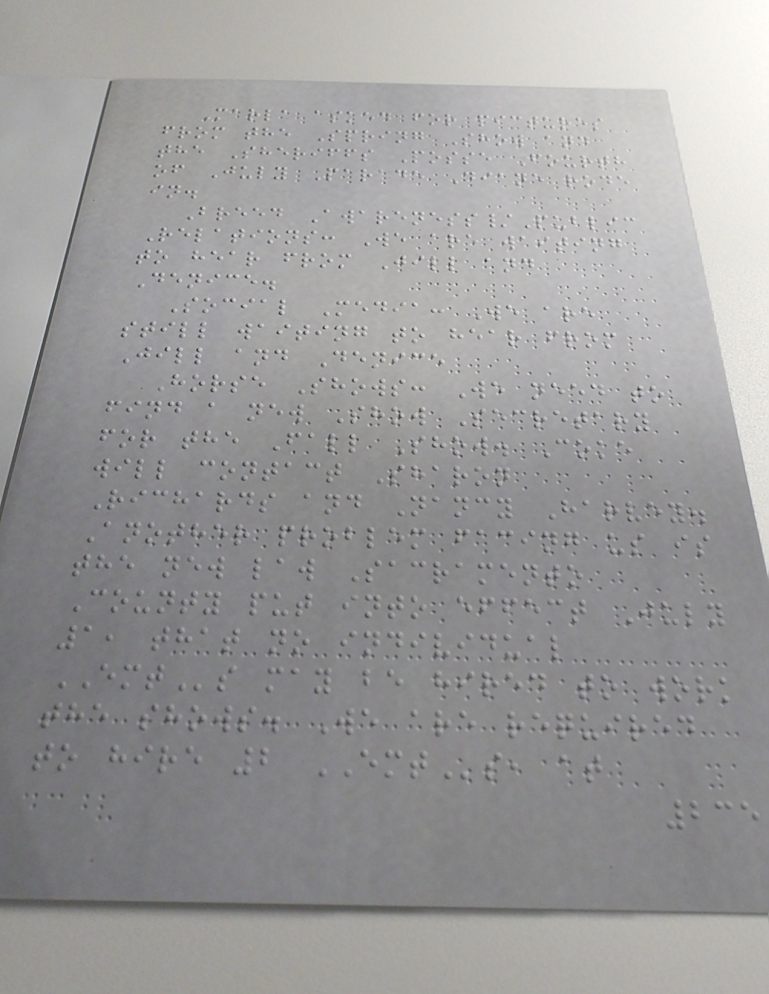Marla asked for pictures
from the Spring Show and
the Sheriffs Posse Fourth
of July Parade Diane rode
in.
Breed Awareness/Public
Relations: We are waiting
to hear from Jill and
Denice.
Social Media: We are
still waiting to hear from
Jill and Denice
Horse Shows: We need to
find a new Show Secretary
for the Fall Show. Coke
will contact Sharon
Richards and Nancy Harvey.
Another problem facing us is
the new law Sacramento
County put into effect July
1, that no individual
EMTs may be hired to work
the shows. We are required
to hire 2 EMTs, at
235
